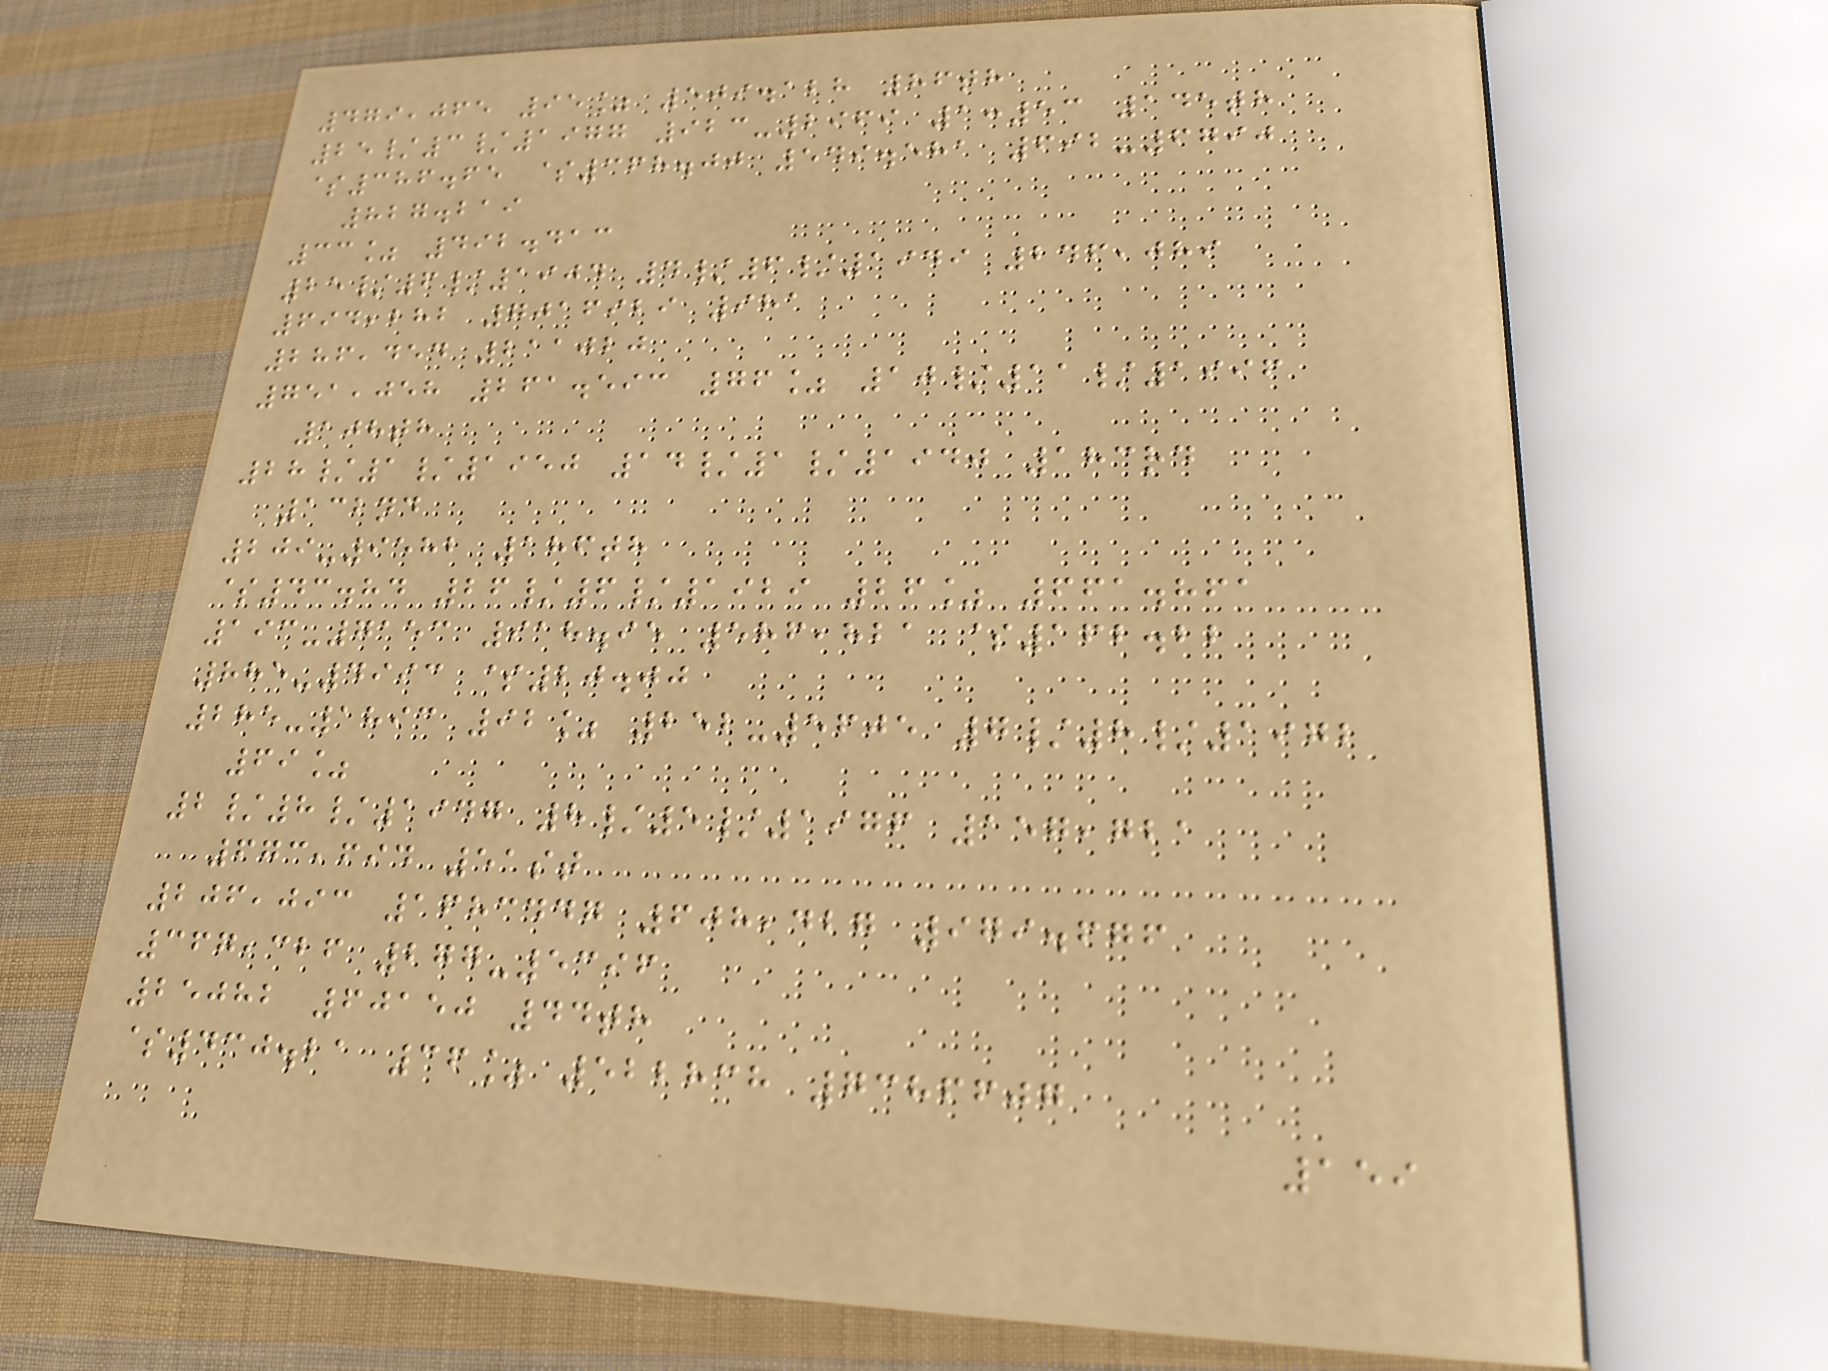479,065 95% 509.128 86th
25/3/1977 923-2969 1:53 145th
$386.65 $368.00 549.581 692-6790
827.219
33% 492.413
25/6/1904 4/6/1949 246,089
694,282 7016929 981
286,454 211020
751,058 261.593 76% 10/11/1996
108th
28/1/1950 14/1/1940 183rd
132nd
209-9582 186th
$43.84 26/6/1929 26% 661.861
193-7153 918.95 586,821 $162.22
885-4993 $20.00
285-1893 92% 252-5605 7/8/1972
69%
2/8/1947 8/5/1976 157,721
673,694 51st
206,093 1683447 608,427 979.676
367,326 277-5396
25082 60150 44th
$430.21 36% 522838 7386607
159
